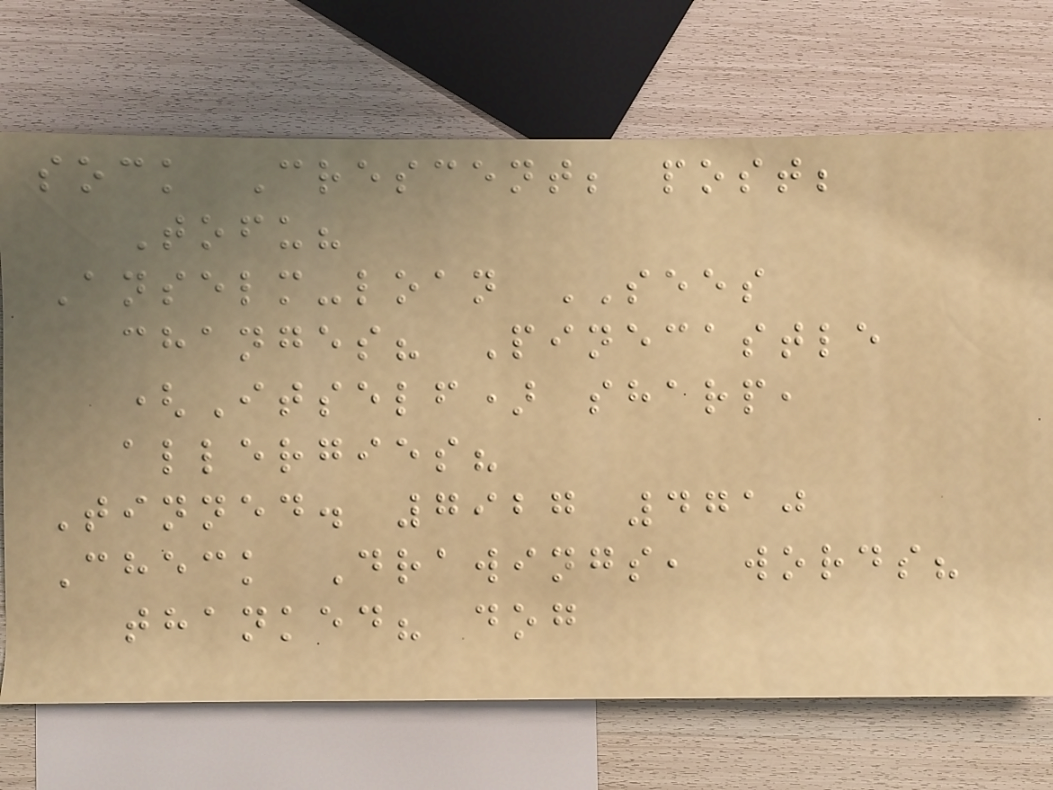sock Crescent; post;
Tofu?
Anselm-loan SEES
changes? Pinecastle
(Itself) sharp,
allergies?
Tinned. 7927 4710
Check Drawings, words?
thanked? dog
